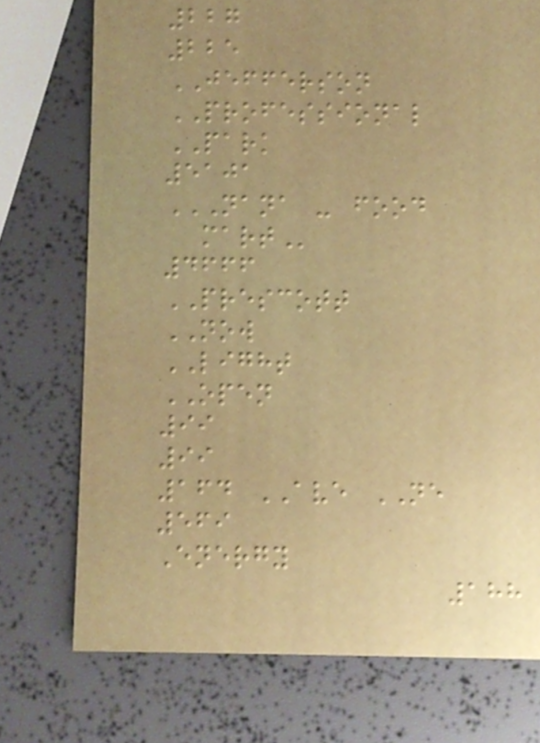227
225
JEFFERSON
PROFESSIONAL
PARK
5101
NANA - FOOD
MART
4666
PRESCOTT
NOW
LIGHT
OPEN
99
99
164 AVE NE
569
Energy
188
